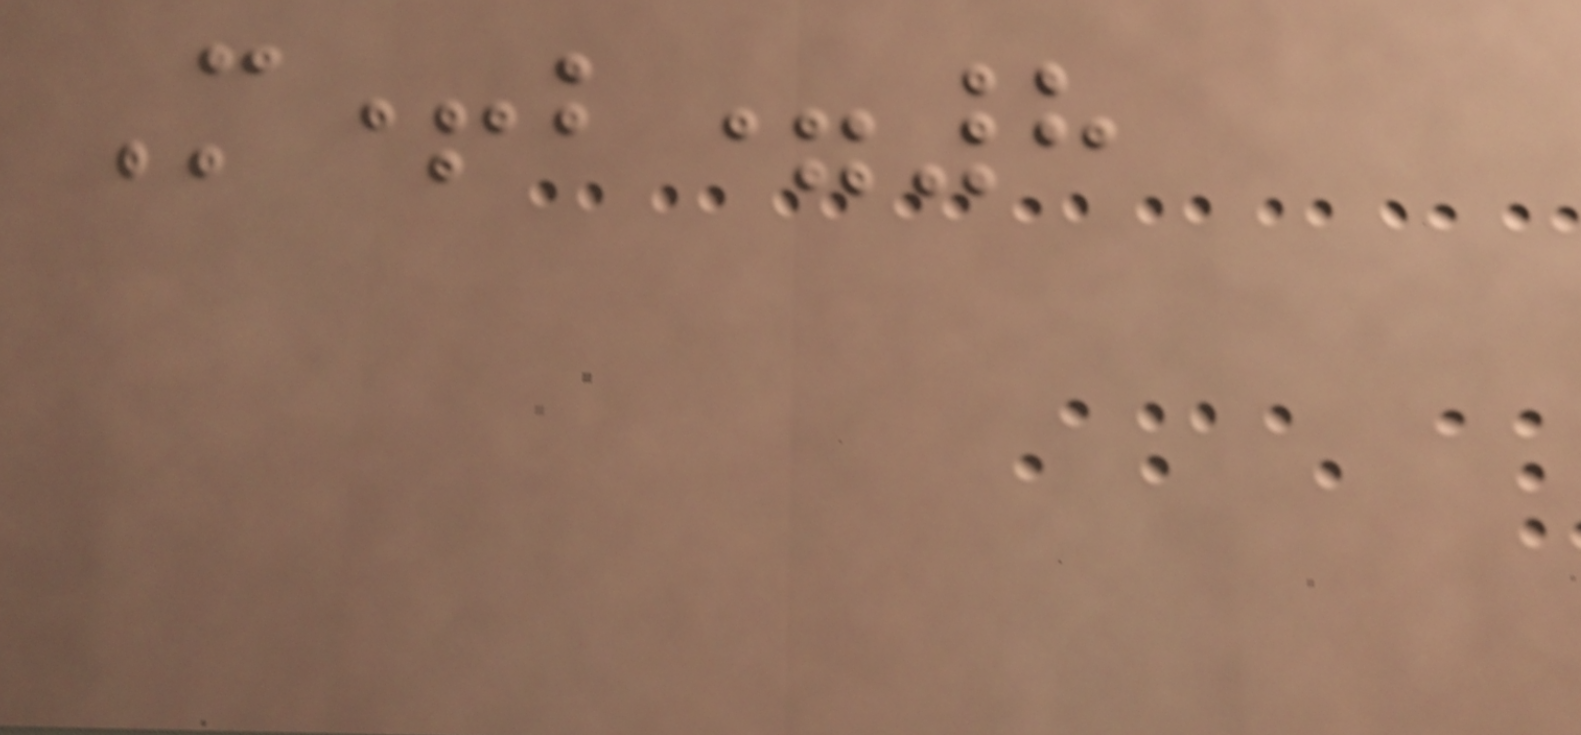M+b=8
